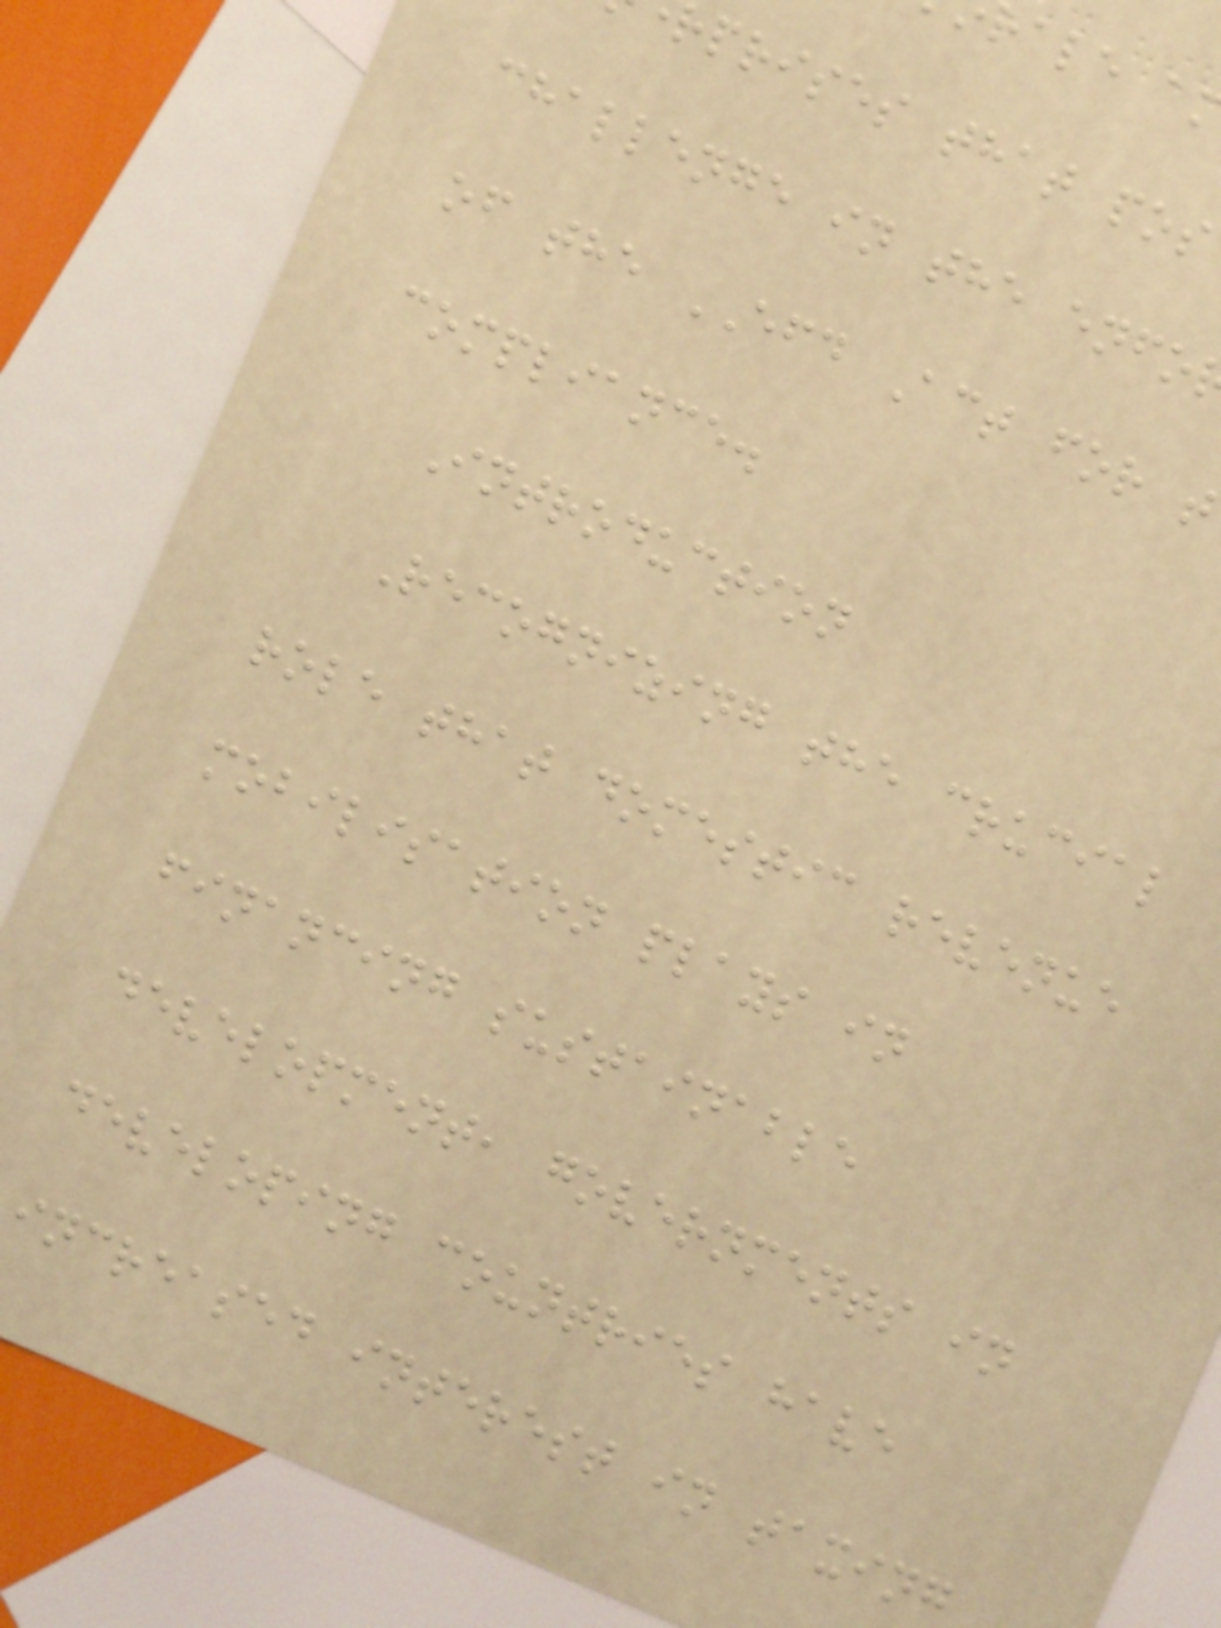rprises that pos
challenge in the enfo
of the EFD Act for t
compliance.
Introduction
Recognizing the crucial
role that domestic revenue
mobilisation plays in
financing sustainable
development, governments in
developing countries have
increased interest in taxing
